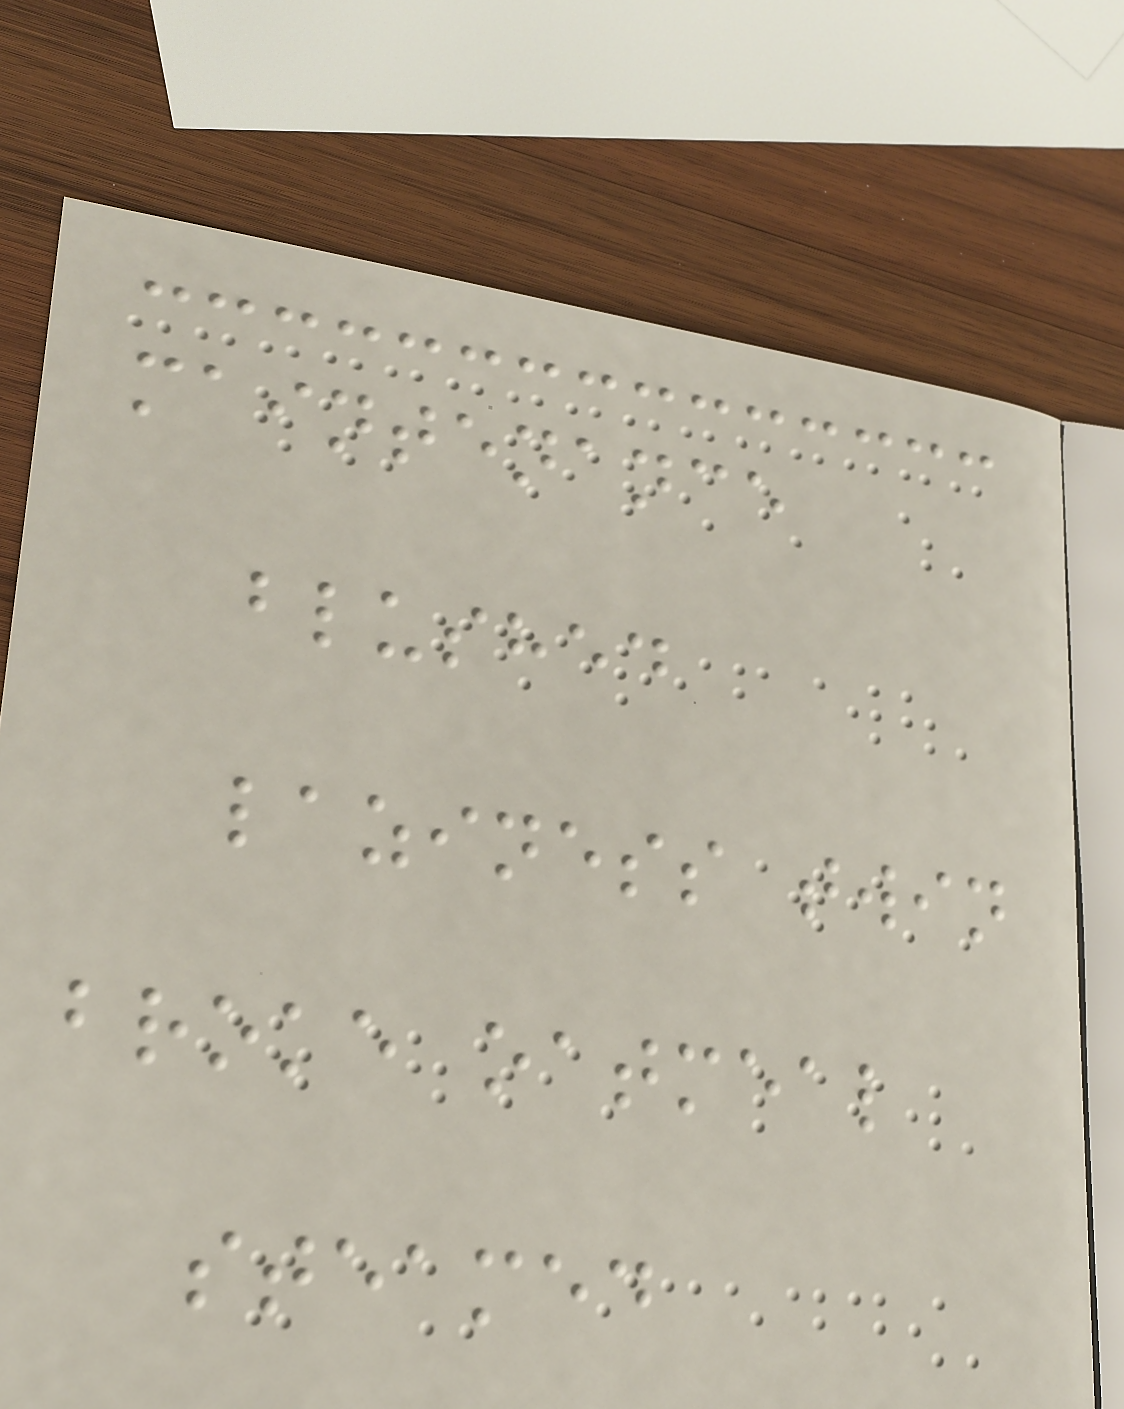maintenance
blushed
laziness twin
broke oatmeal
steamed
